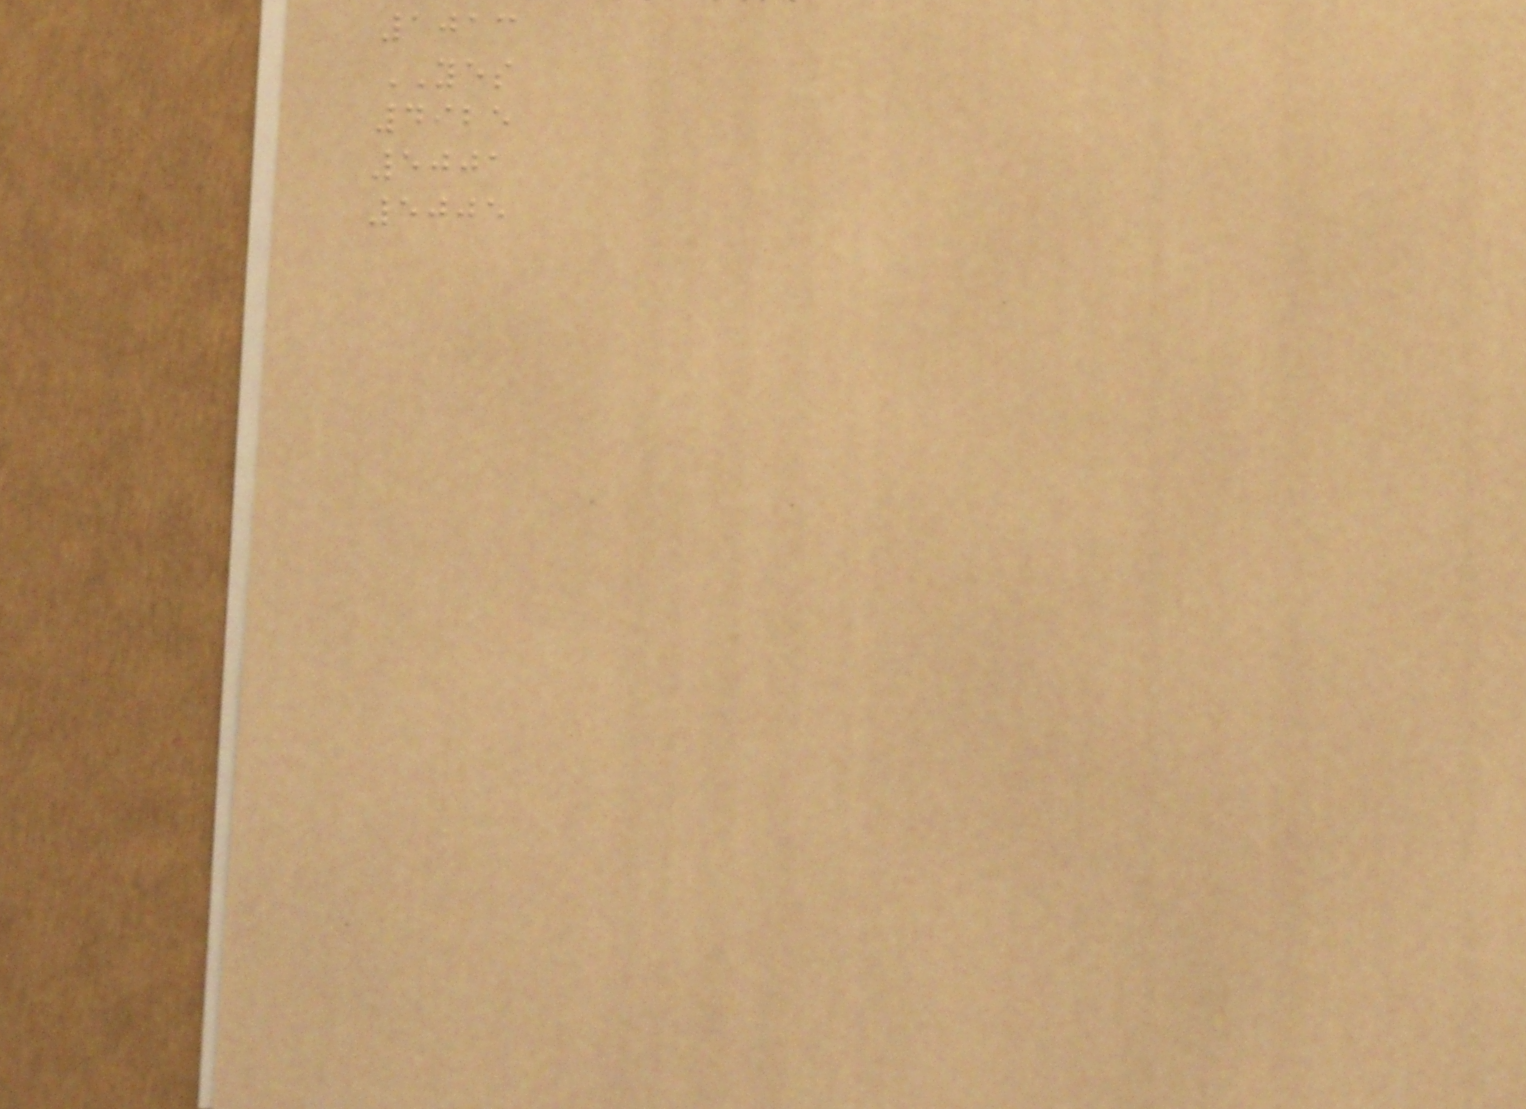1013
YES
4925
5001
5005
